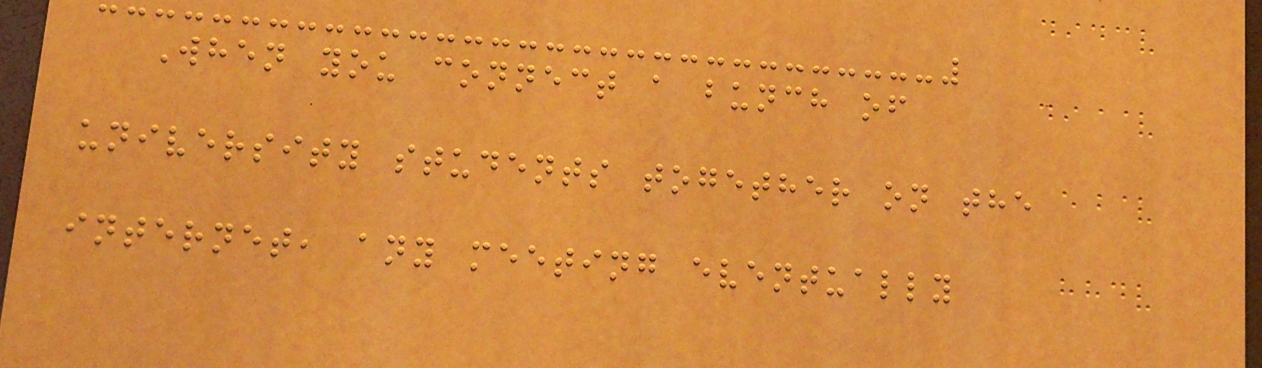When you connect a bunch of
university students together on the
internet, any meeting eventually
